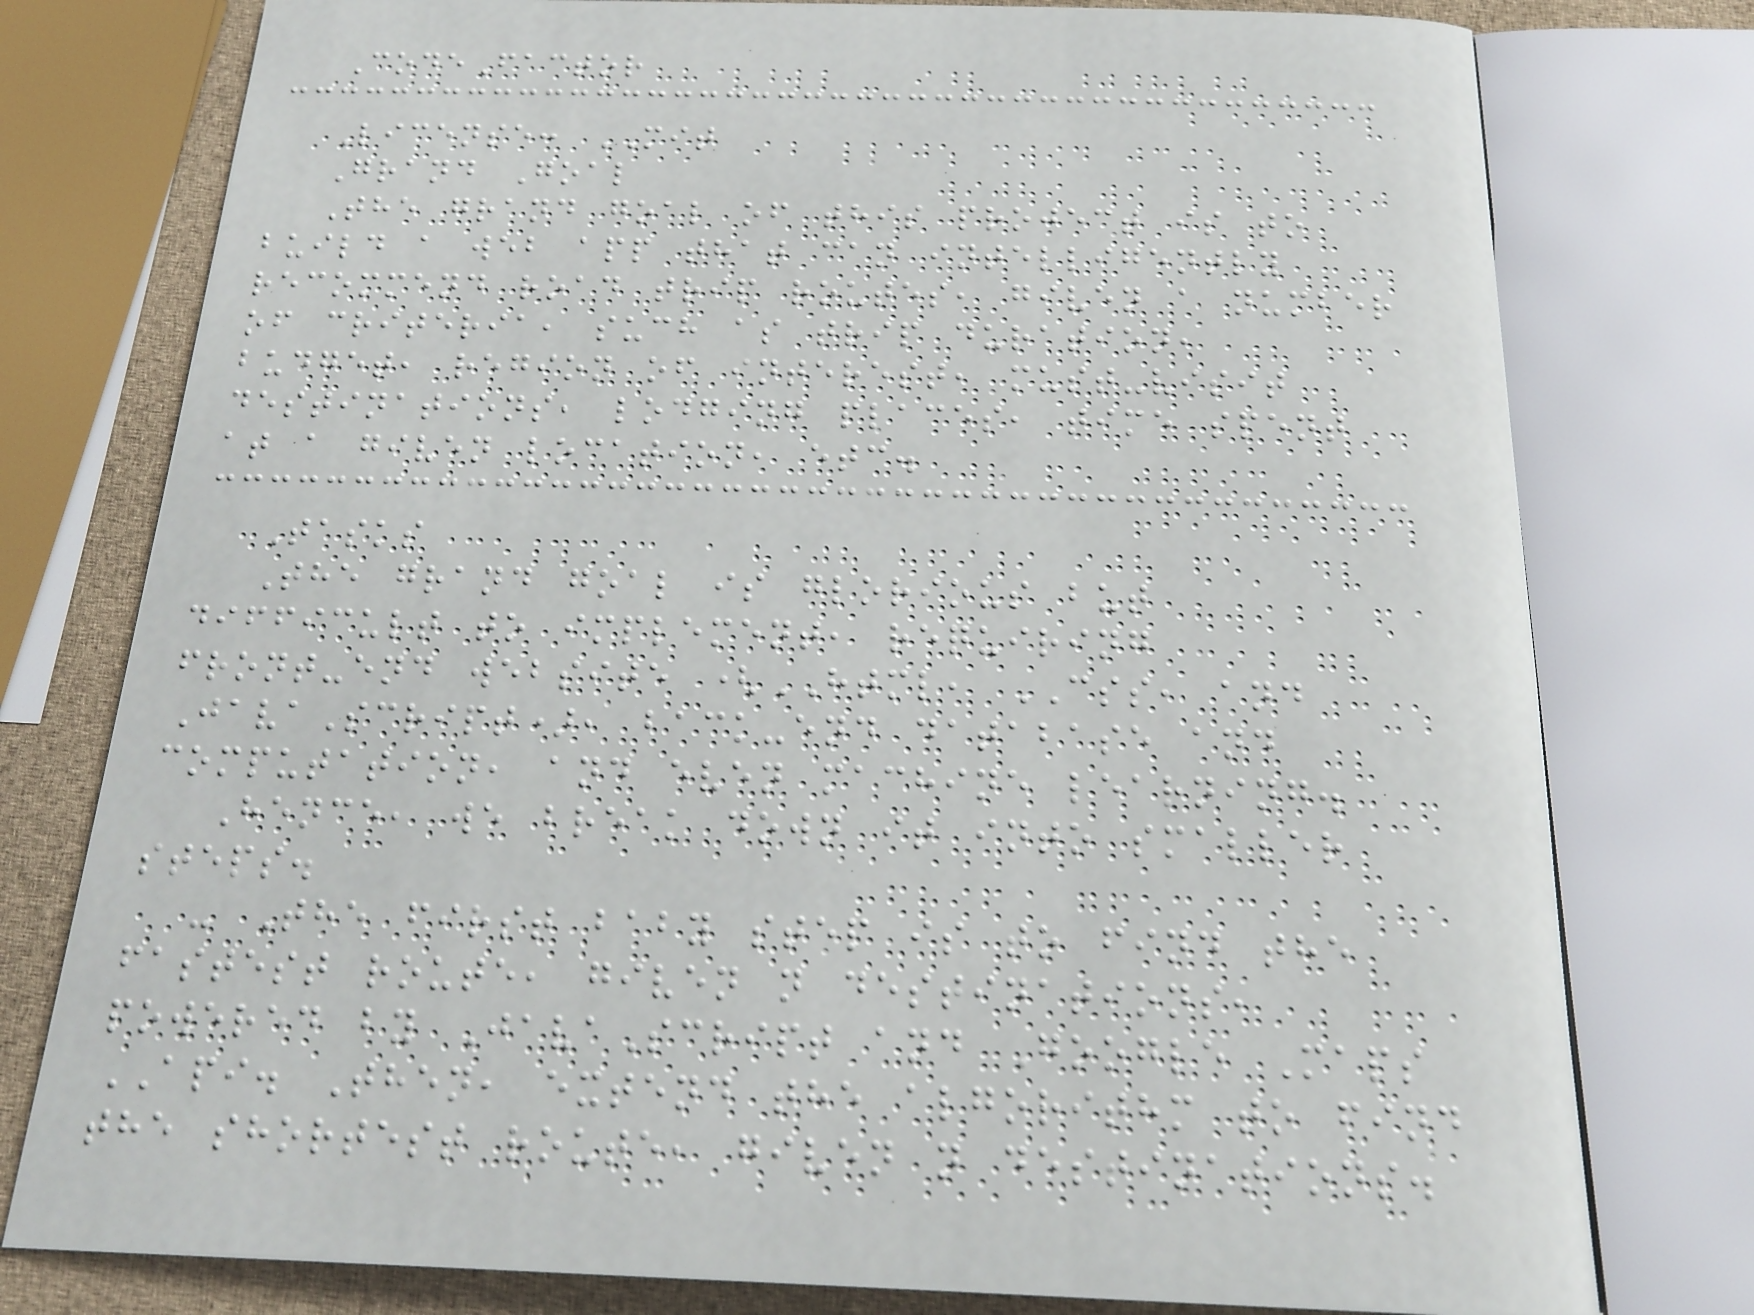CodeFactor
License: MIT
Grand Goal
The grand goal of this project is to
build a web app that can intelligently
recommend road trip routes, given a number
of criteria, such as trip duration,
budget, region of interest, must-visit
destinations, lodging places, time spent
at a given location, etc.
Tasks
The grand goal is glorious but
difficult to implement, requiring
front-end website (HTML, CSS, and
JavaScript), back-end database and
computation, and even machine learning.
Hence, we break down it into smaller
steps.
- The first baby step is to find the
fastest route, given n destinations,
powered by JavaScript and Google Maps
API. Then, extend the algorithm to find
the shortest route, given n destinations.
